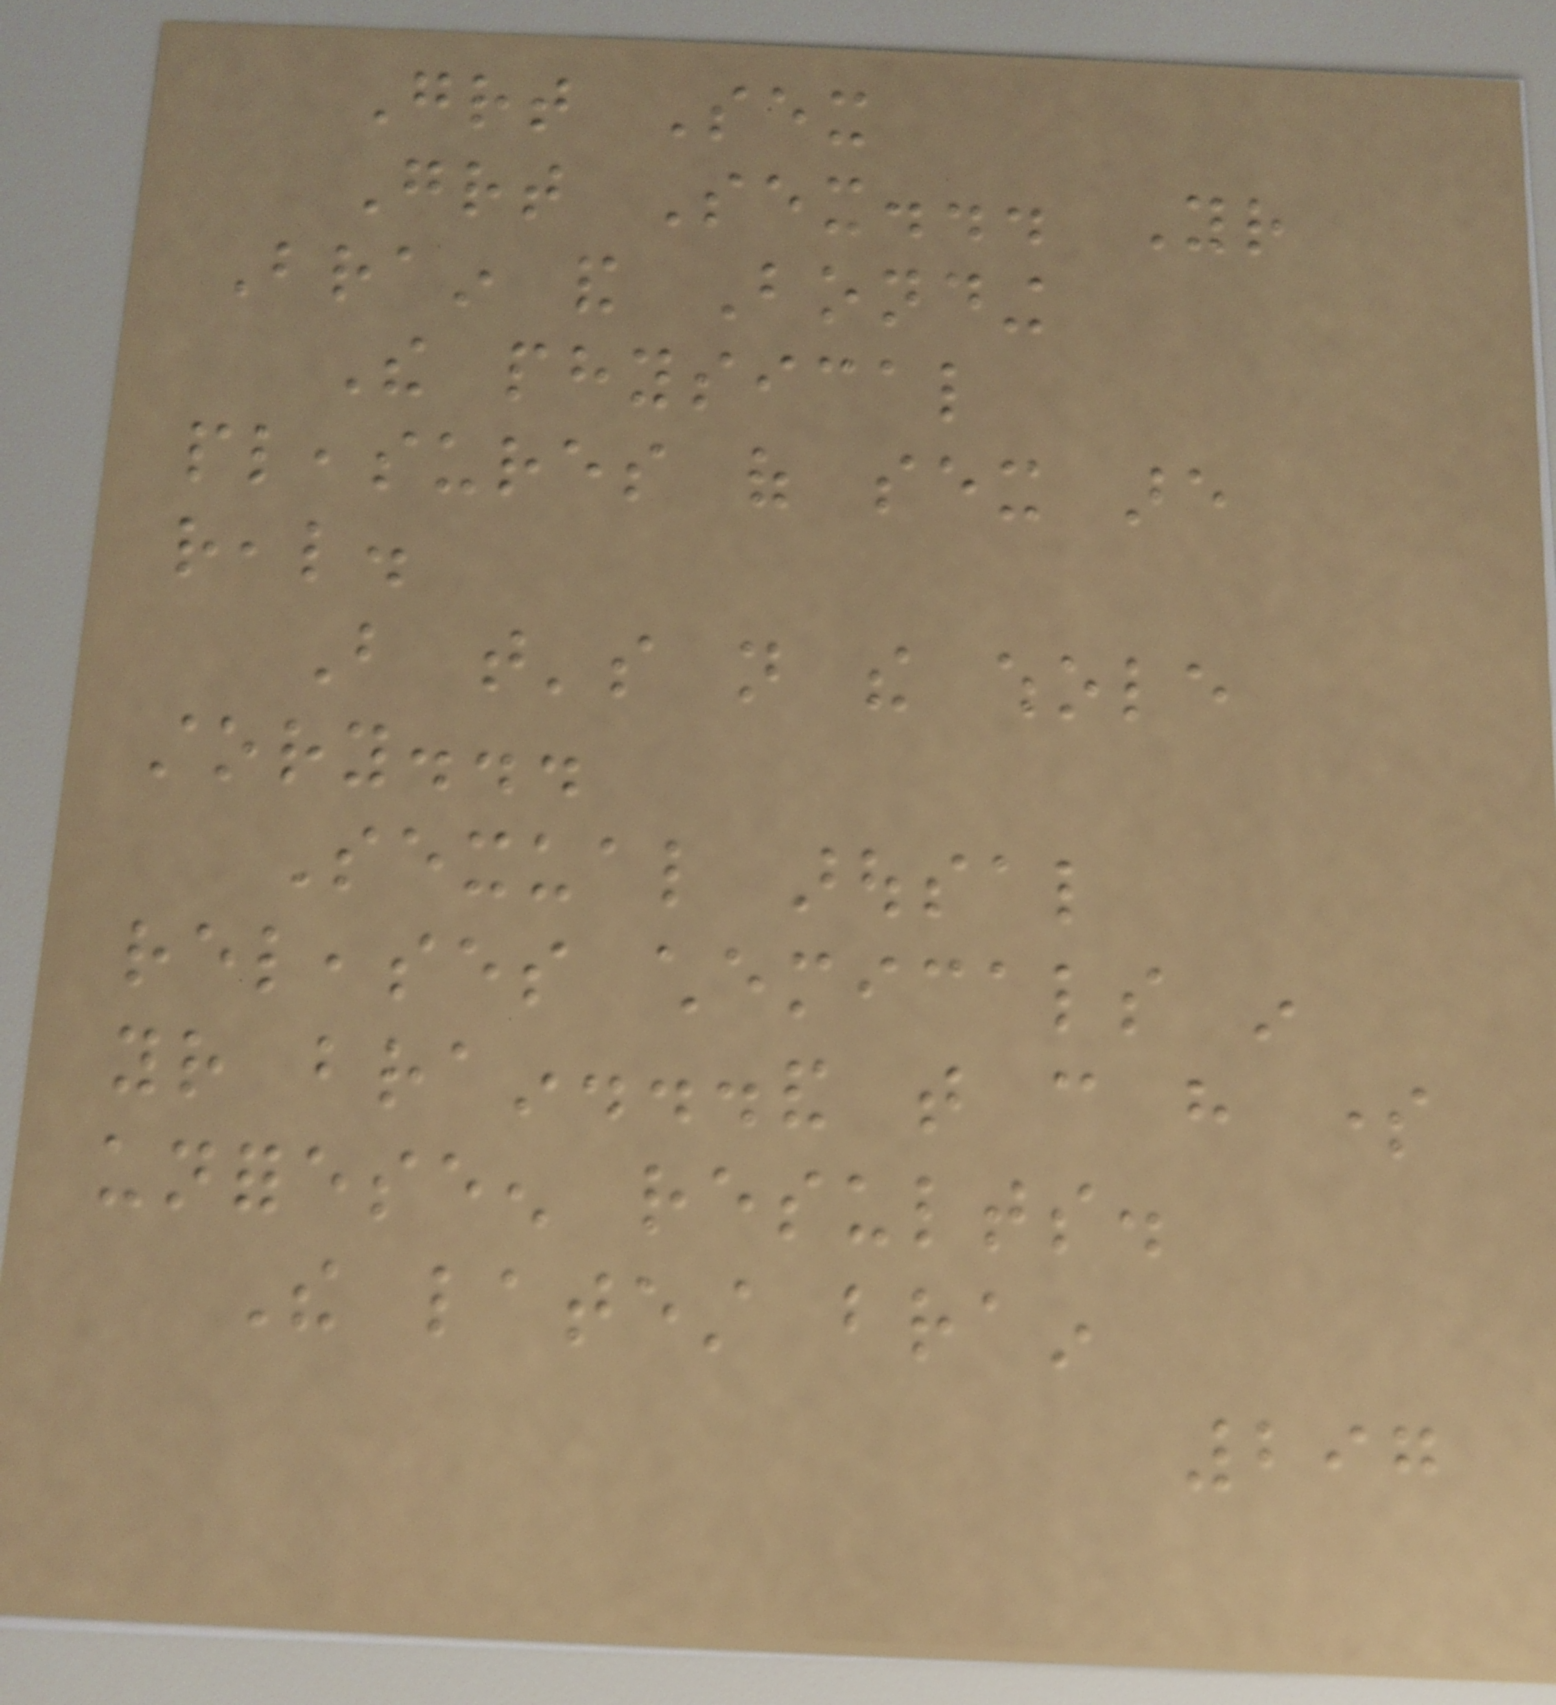Great Sex
Great Sex... Your
Brain and Bonding
The physical
pleasures of sex are
real.
But that's not the whole
story...
Sexual arousal
releases chemicals in
your brain...and that can have some
unforeseen results.
The latest brain
297
